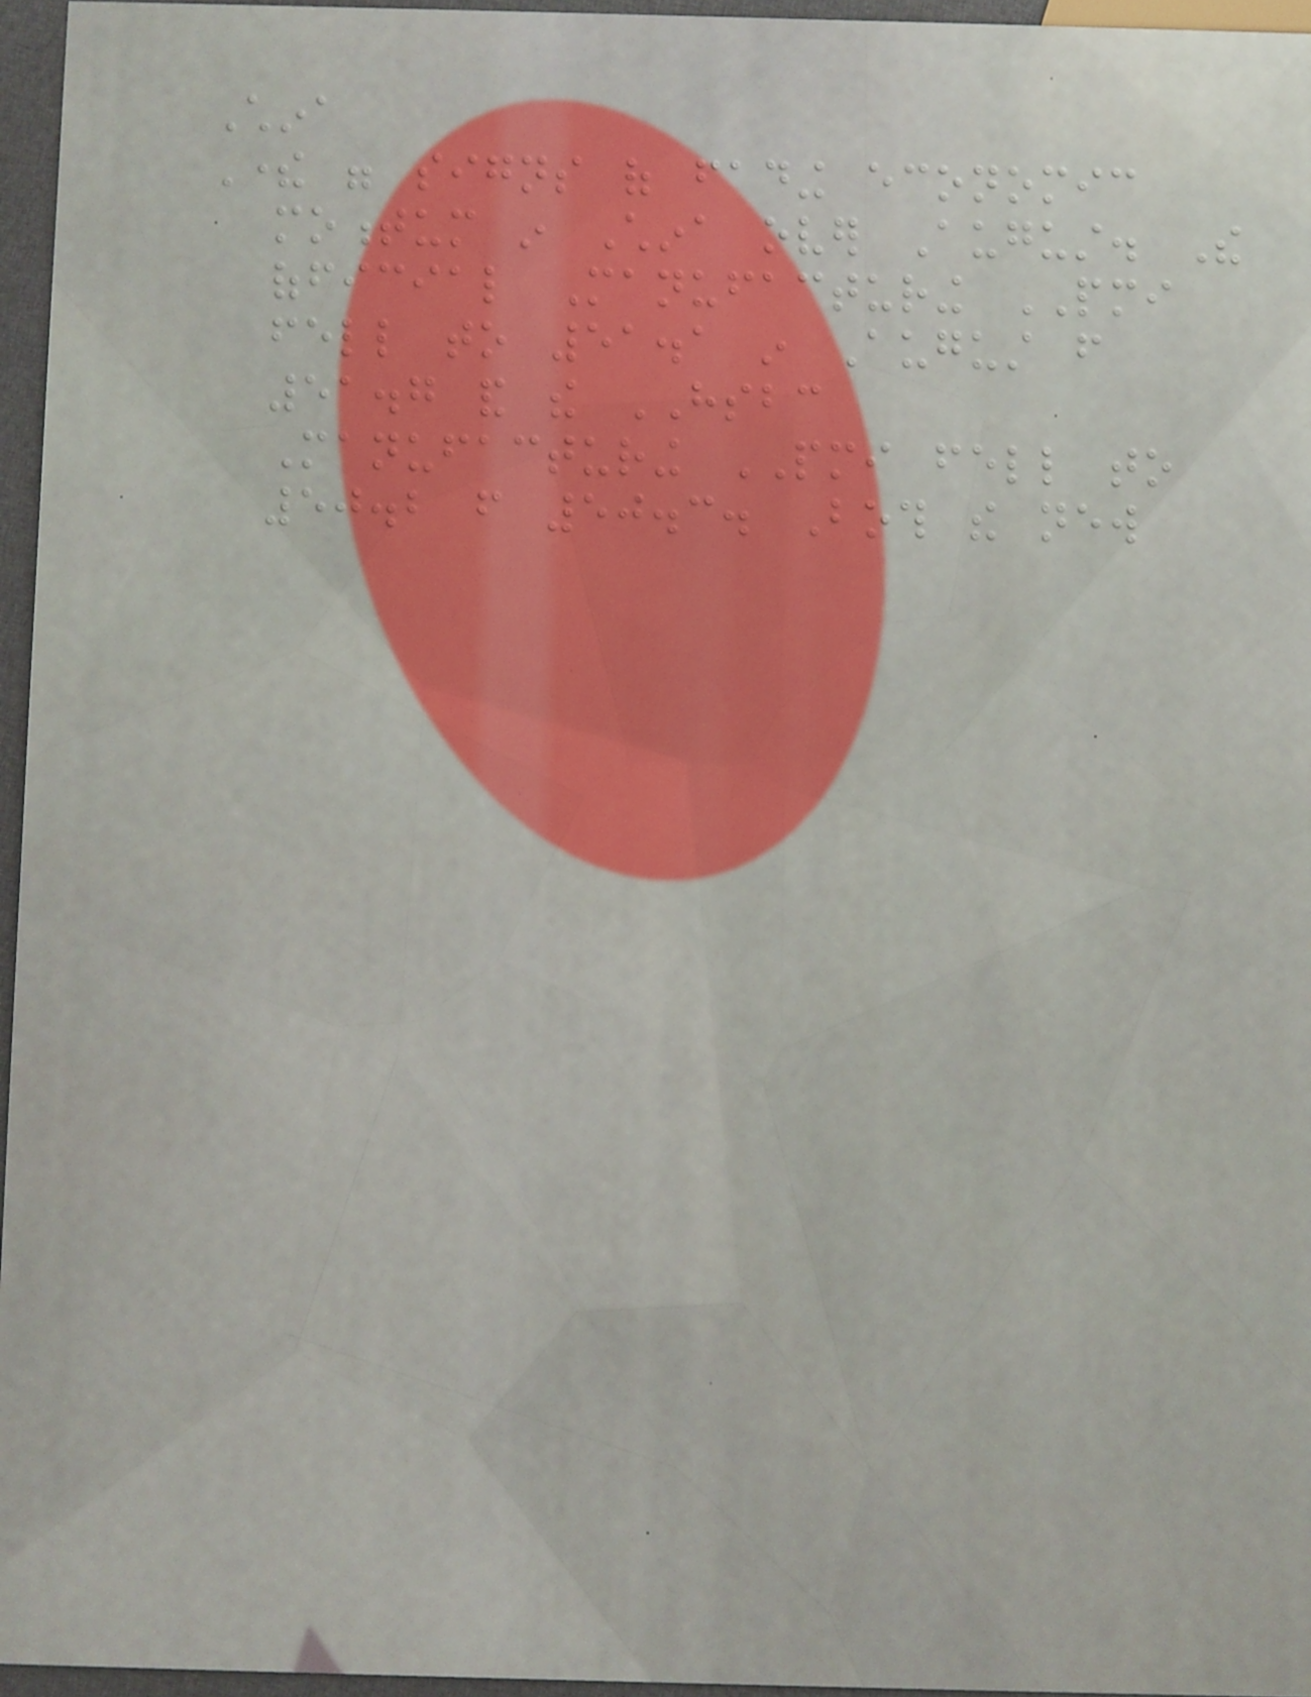China
There were signs of fading economic
momentum in China over August. The
official Manufacturing PMI
fell to 51.1 in August from
51.7 and the HSBC
Manufacturing PMI fell to
50.2 from 50.3. Both the new
